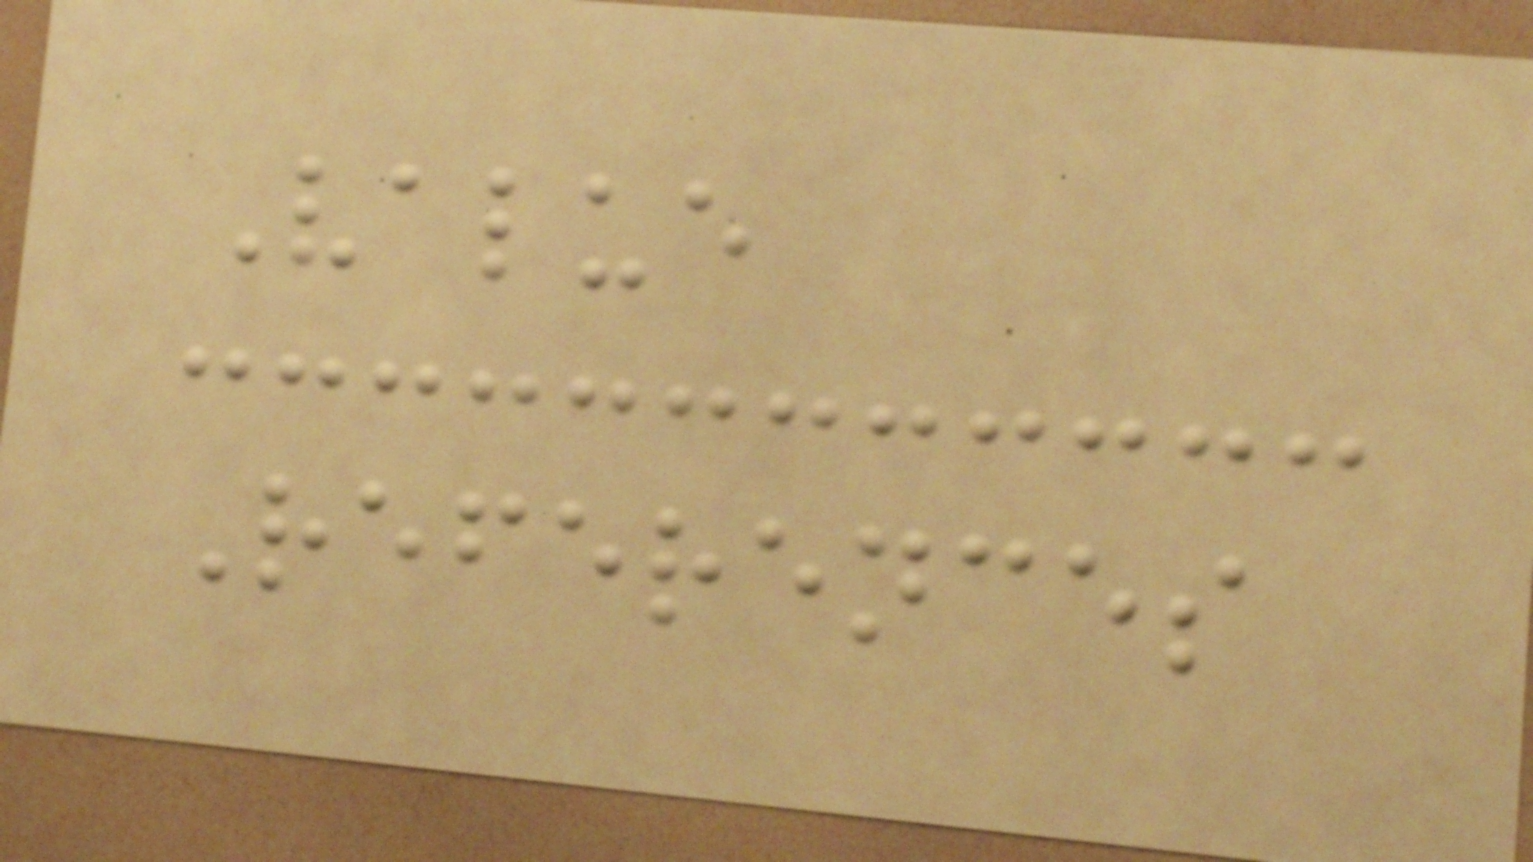Value
References
